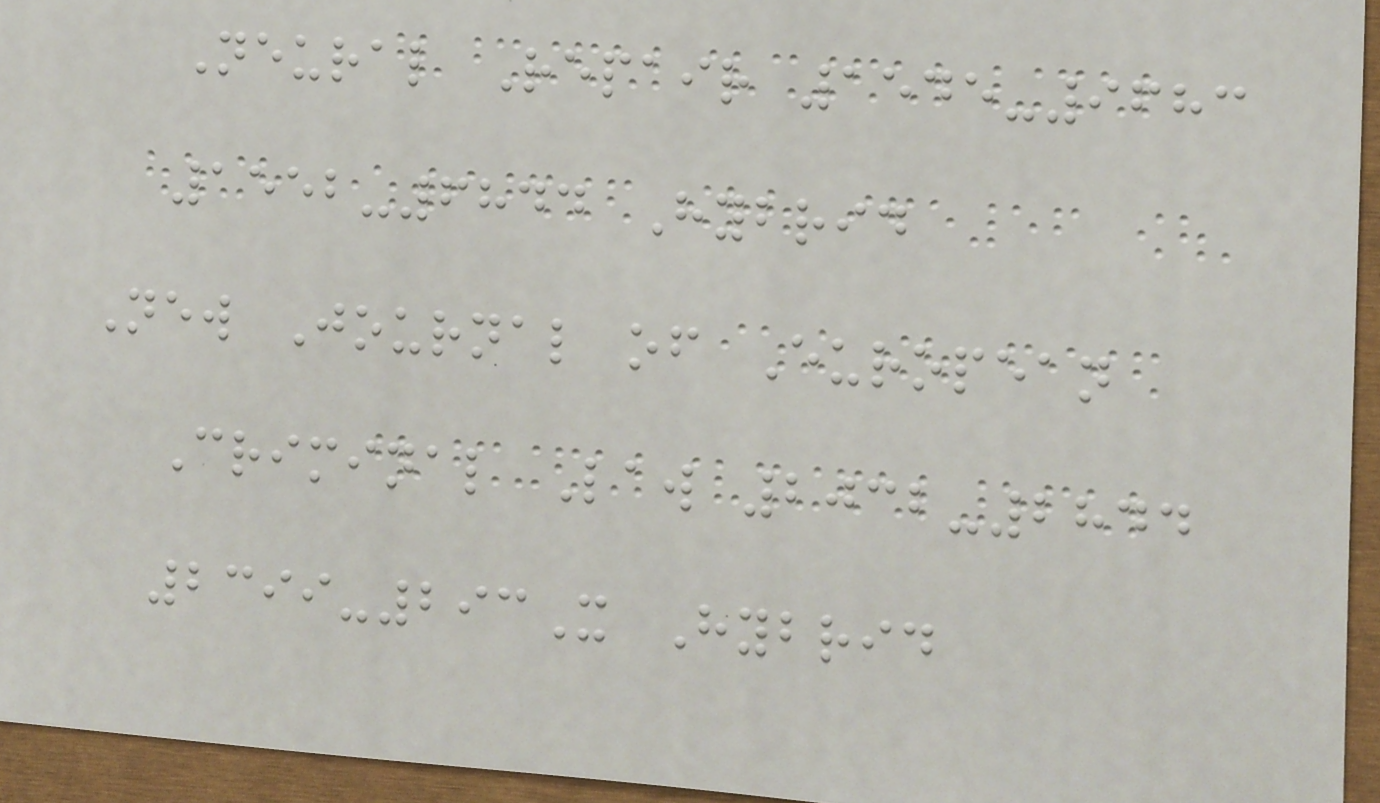Neural Repair 1545-9683
1552-6844 Hybrid
New Journal of European
Criminal Law 2032-2844
2399-293X Hybrid
